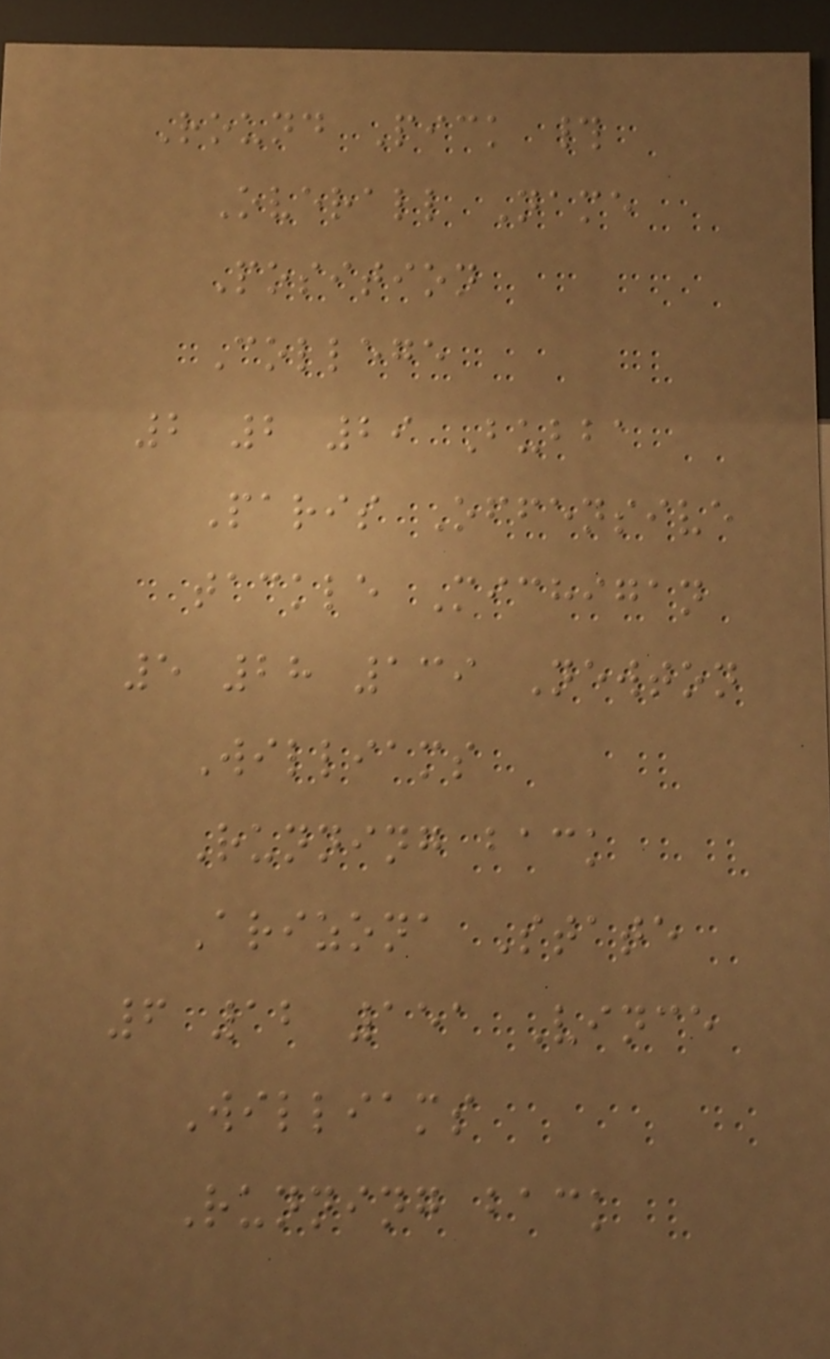Round Pick #
Overall Name
Position
College
2 2 29 Bubba
Paris Offensive
tackle Michigan
5 28 139 Newton
Williams
Running back
Arizona State
6 12 151 Vince
Williams
Running back
